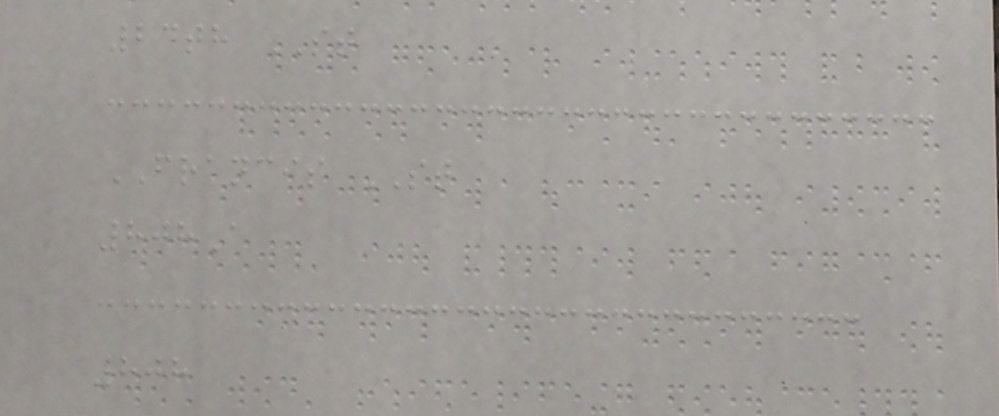24th ST
FRANCIS ST
808A
808
